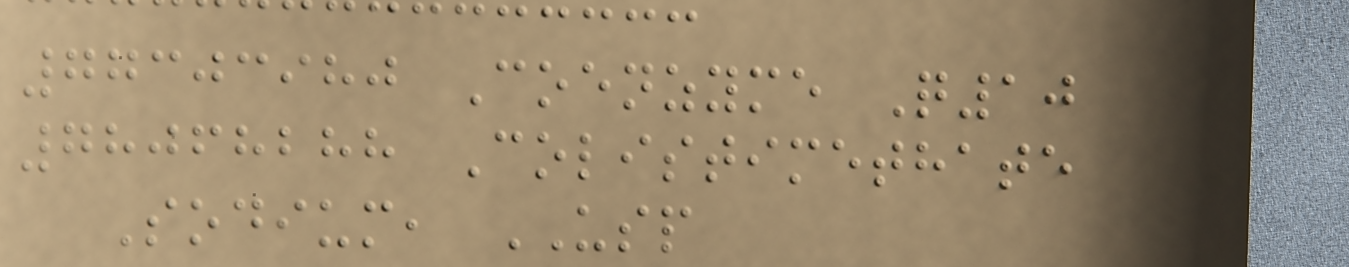77303980 Coenzyme Q10
78068288 Colistimethate
Sodium, USP
